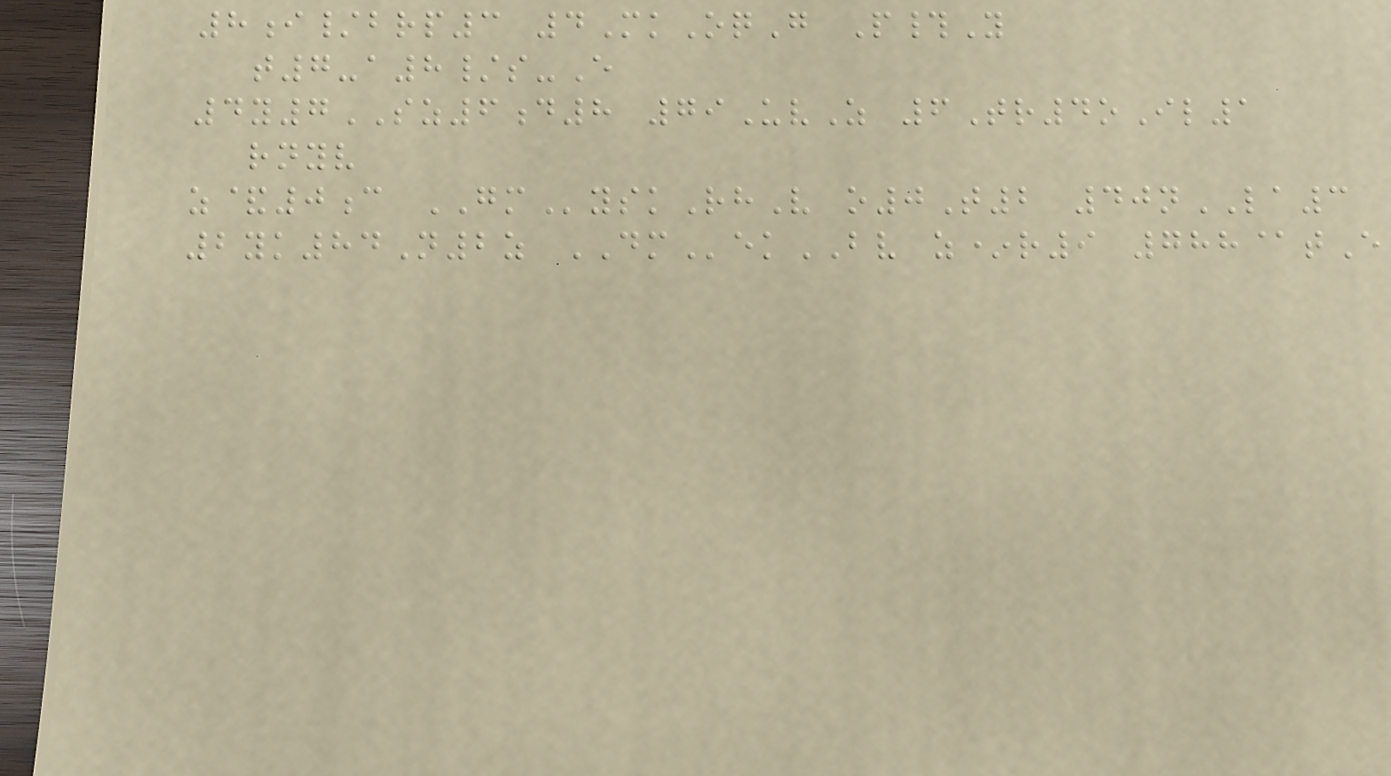8i/brp3 4MkOqG P#Y
t7-a8/s-E
4y7SZ6d8 79UvZ 6Tr4oIl1
rnyv
z&0c GMyskRhV o0T2 40nLA3
2yk84N2z DMekBV z*r9 788@tE
